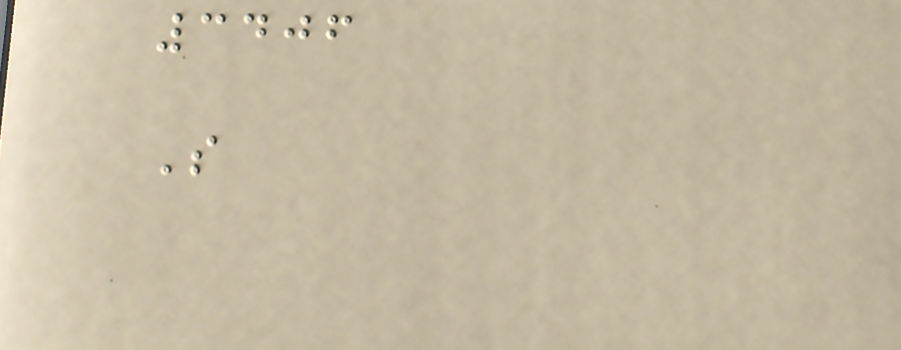3406
S
